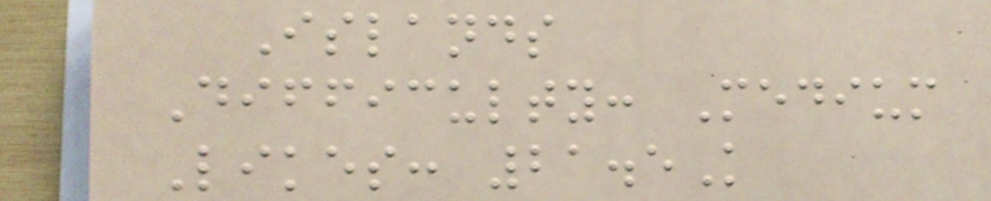Islands
Difficulty: Medium
Likes: 21.5K
